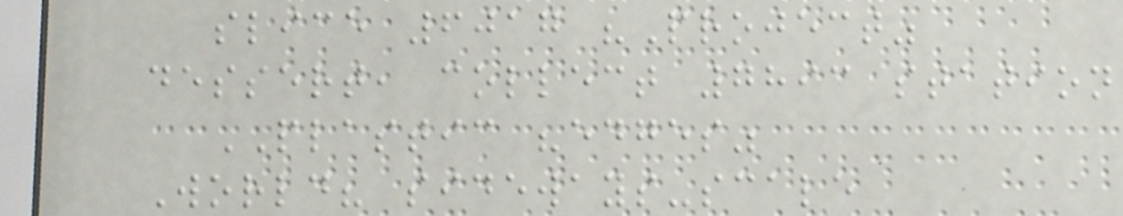slice 6017 "Project"
dessert, collect 7893 station
PLASTIC "edges"
World? sideways-scale
